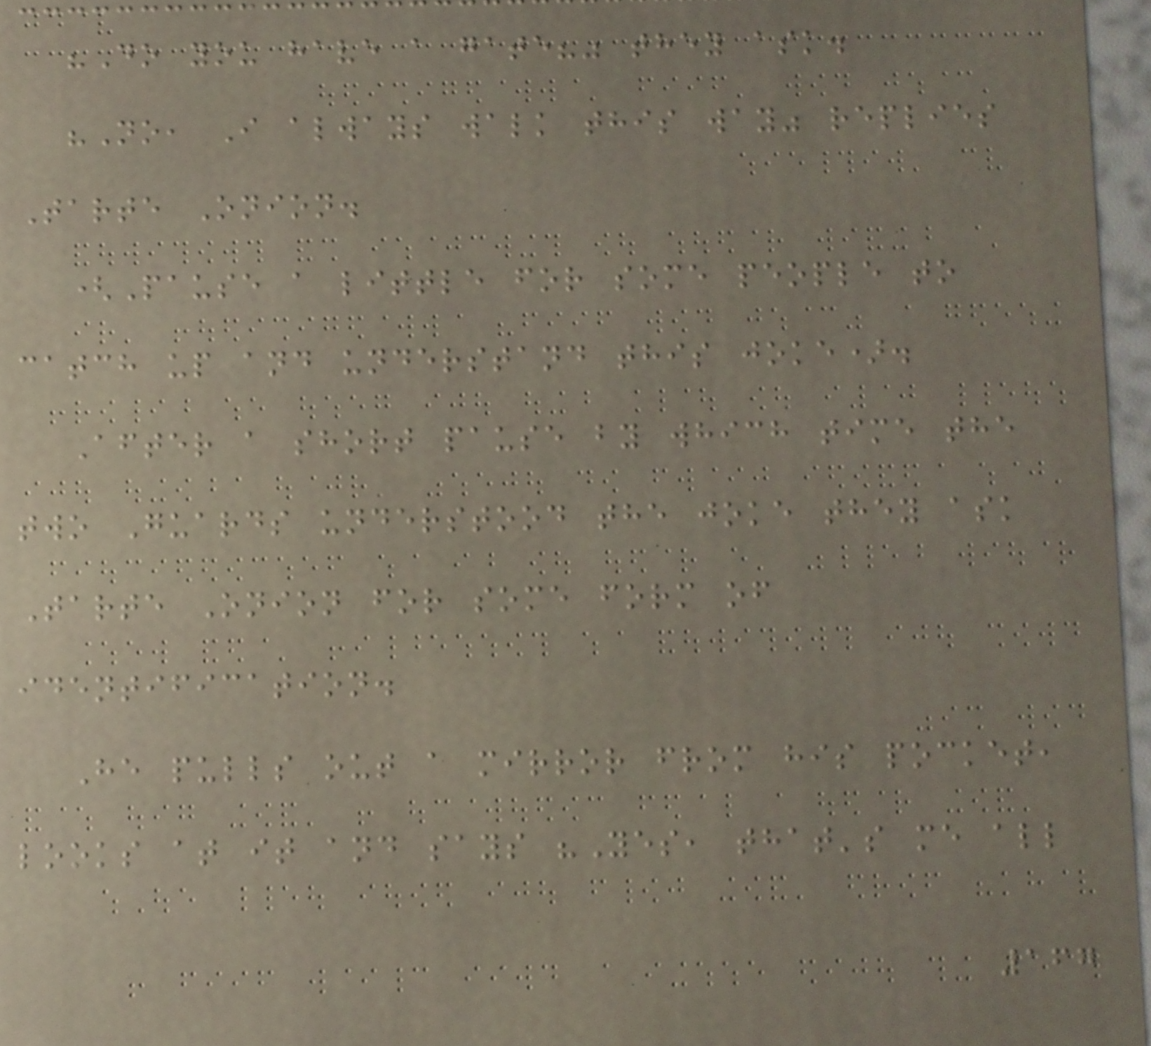"Do you have a gate?" they ask.
"No, I always walk this way" replies
Tarte Onion.
(Pause a little for some people to
catch up and understand this joke).
After a short pause by which time the
two Guards understood the joke they ask
Tarte Onion for some form of
identification.
He pulls out a mirror from his pocket,
looks at it and says "Yes, that's me all
167
